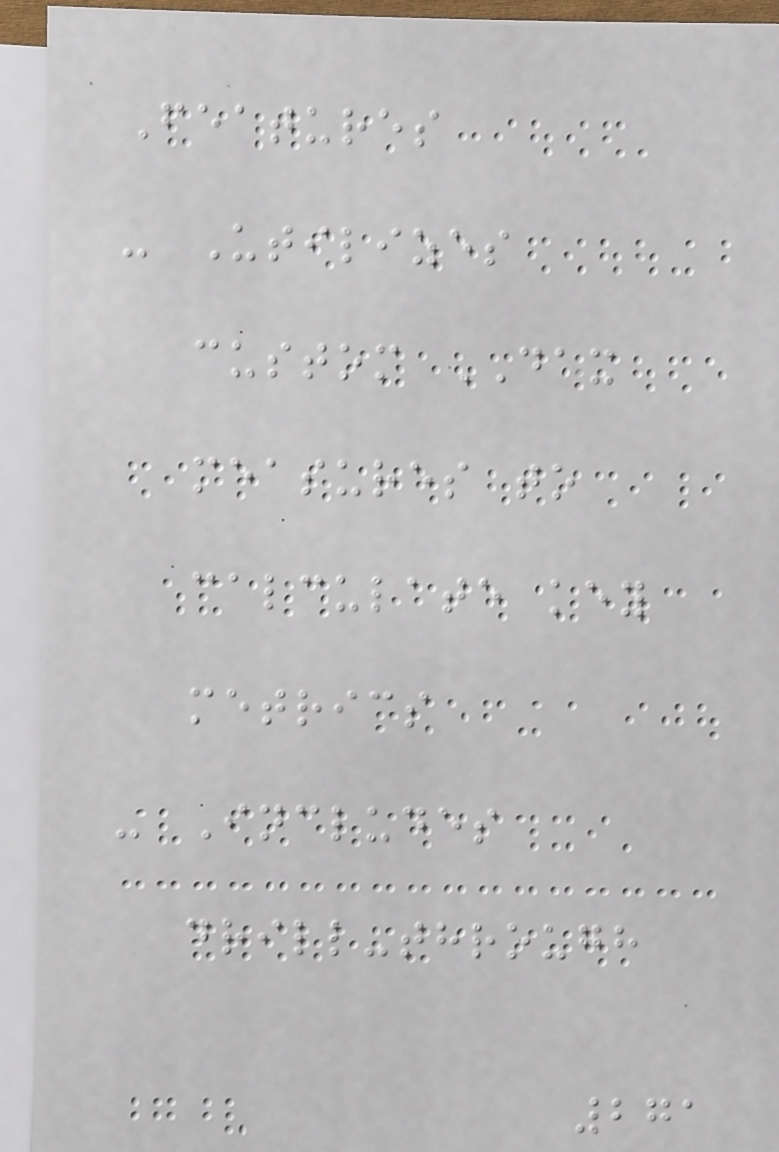Features
- Utilizes
custom DAX
measures to
calculate key
metrics
- Includes
drill-through
271
